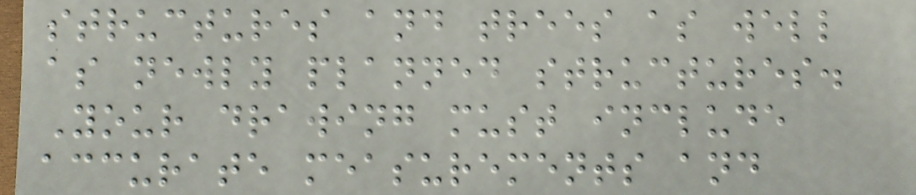structures and trees as well
as newly planned structures.
Your drawing must include
accurate measurements and
